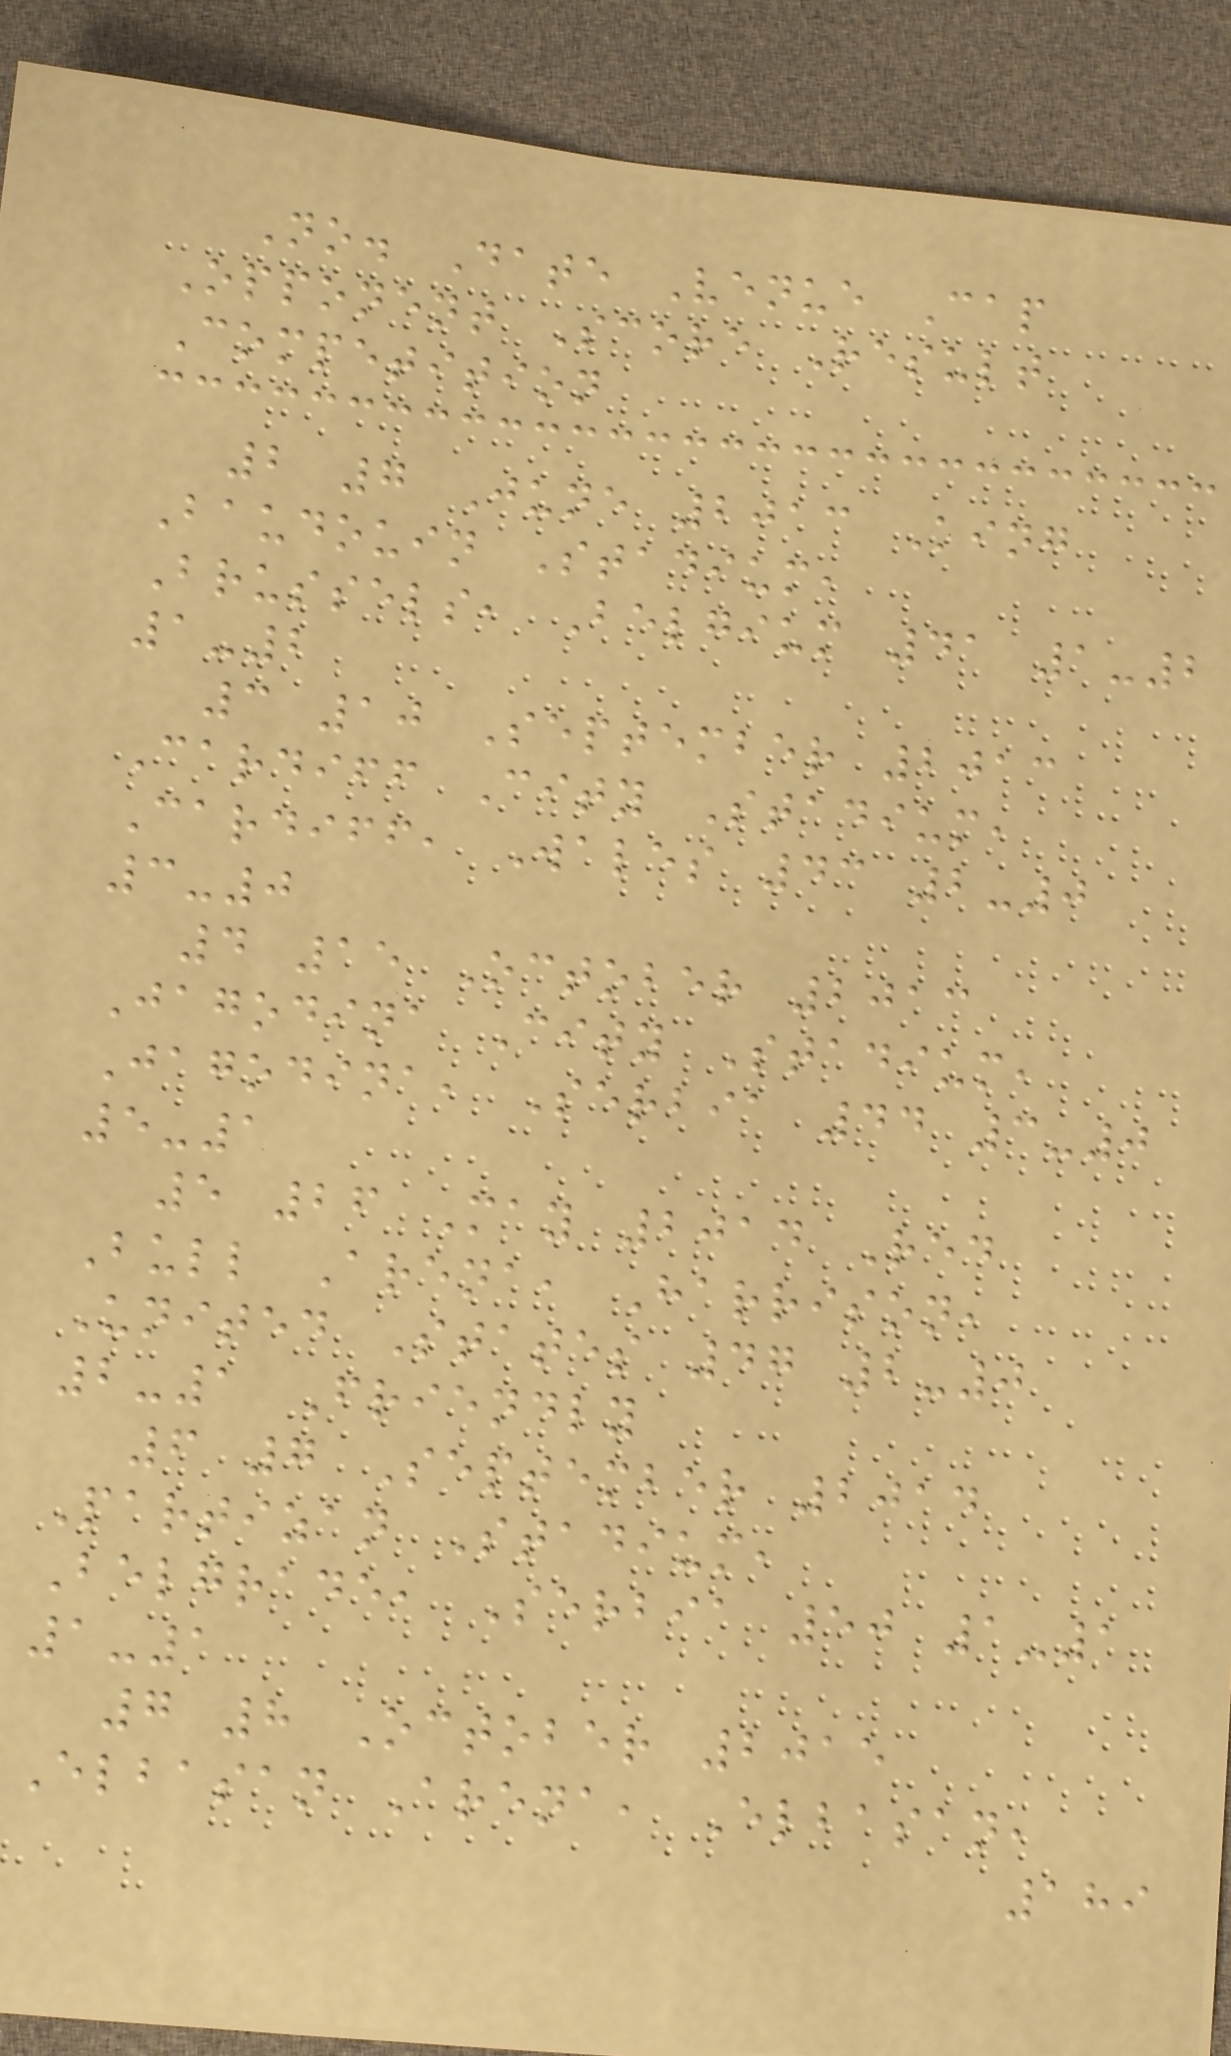No. Date Venue Cap
Opponent Score Result
Competition
2 7 June 2013 King
Baudouin Stadium,
Brussels, Belgium 41 1-2
1-2
3 10 September 2013
Cardiff City Stadium,
Cardiff, Wales 43 2-0
3-0
4 15 October 2013
Jagodina City Stadium,
Jagodina, Serbia 44 3-0
5-1
5 26 May 2014 Red
Bull Arena, Harrison,
United States 47 2-0
2-1 Friendly
6 7 September 2014
Partizan Stadium,
Belgrade, Serbia 50 1-1
1-1
7 8 October 2015
Elbasan Arena, Elbasan,
189
